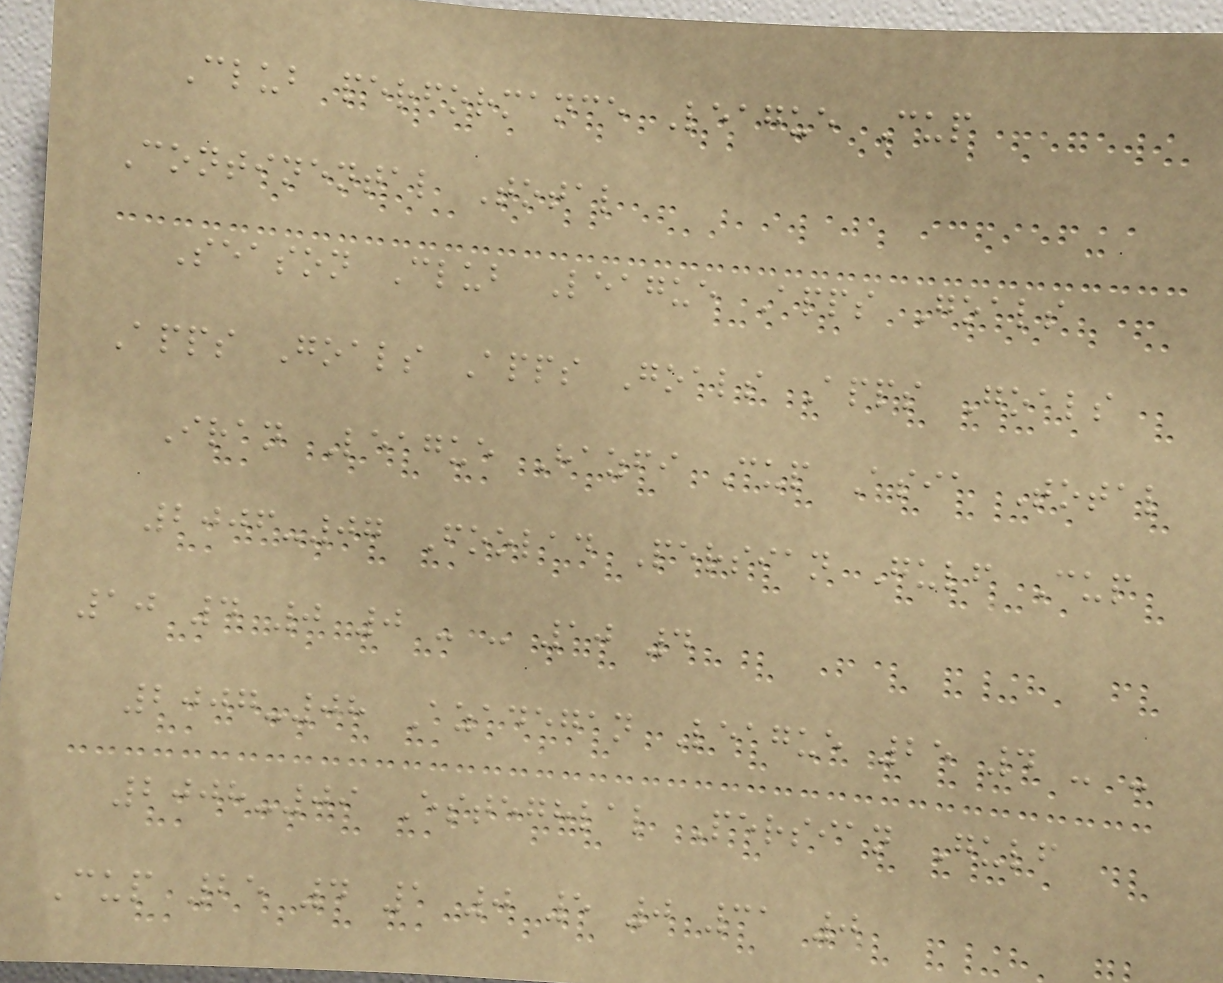Club performance League Cup
Continental Total
Season Club League Apps Goals
Apps Goals Apps Goals Apps Goals
Iran League Hazfi Cup Asia Total
2006-07 Foolad Persian Gulf Cup
10 4 0 0 - - 10 4
2007-08 Azadegan League 25 4 - -
2008-09 Esteghlal Persian Gulf
Cup 25 4 1 0 5 0 31 0
